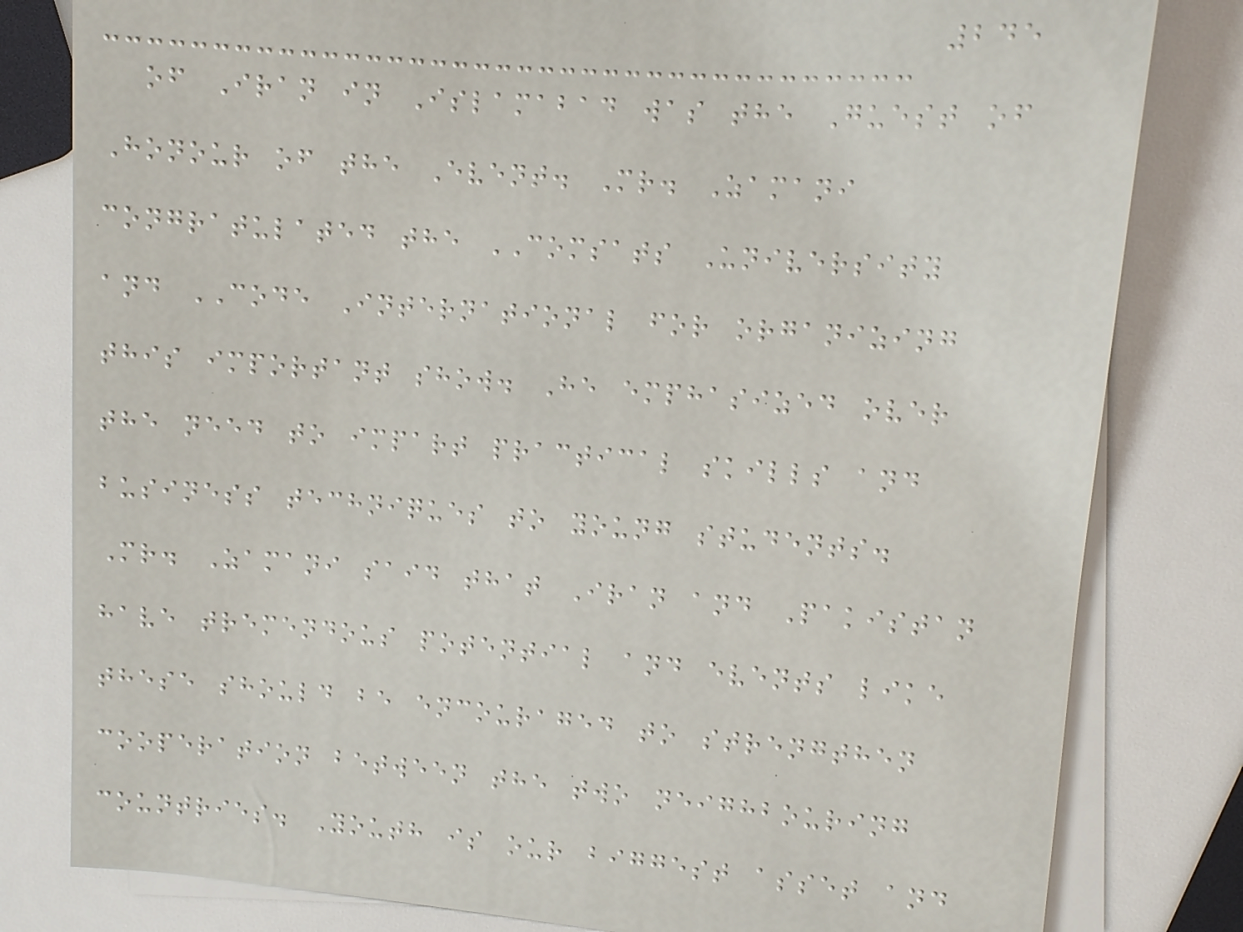245
of Iran in Islamabad was the Guest of
Honour of the Event. Mr. Zamani
congratulated the COMSATS University
and CODE International for organizing
this important show. He emphasized over
the need to impart practical skills and
business techniques to young students.
Mr. Zamani said that Iran and Pakistan
have tremendous potential and events like
these should be encouraged to strengthen
cooperation between the two neighbouring
countries. Youth is our biggest asset and
